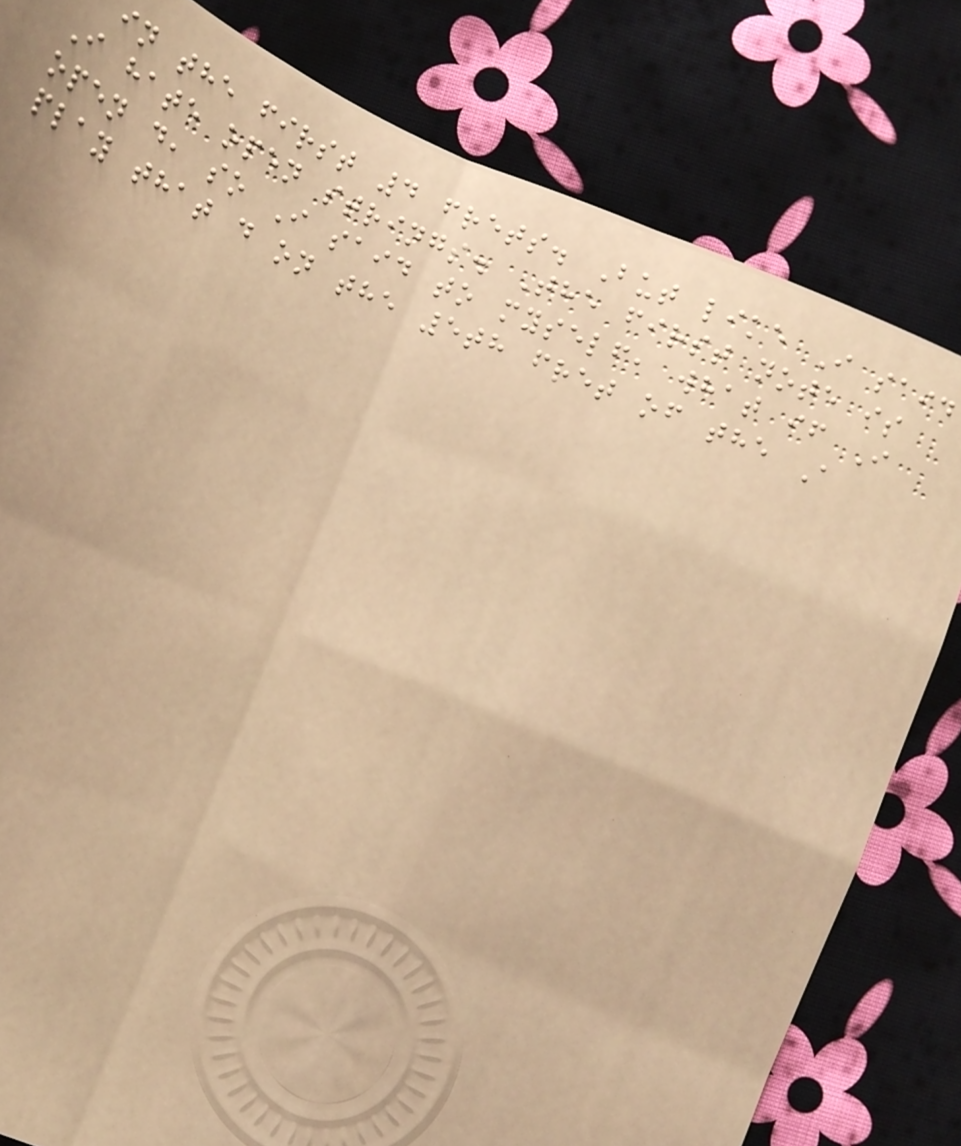in the first 4 frets. But like I said
I hate open strings. The first note is
open d, so I said to myself, what if I
play that d on the 5th fret of the A
